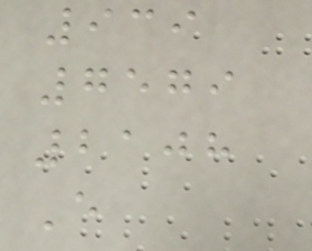939
7579
2108
E
